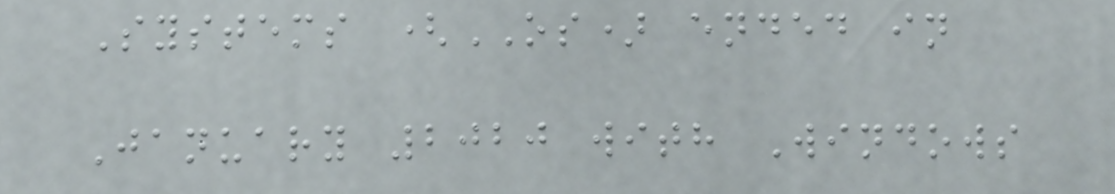Systems (OS) ended in
January 2020 with Windows
